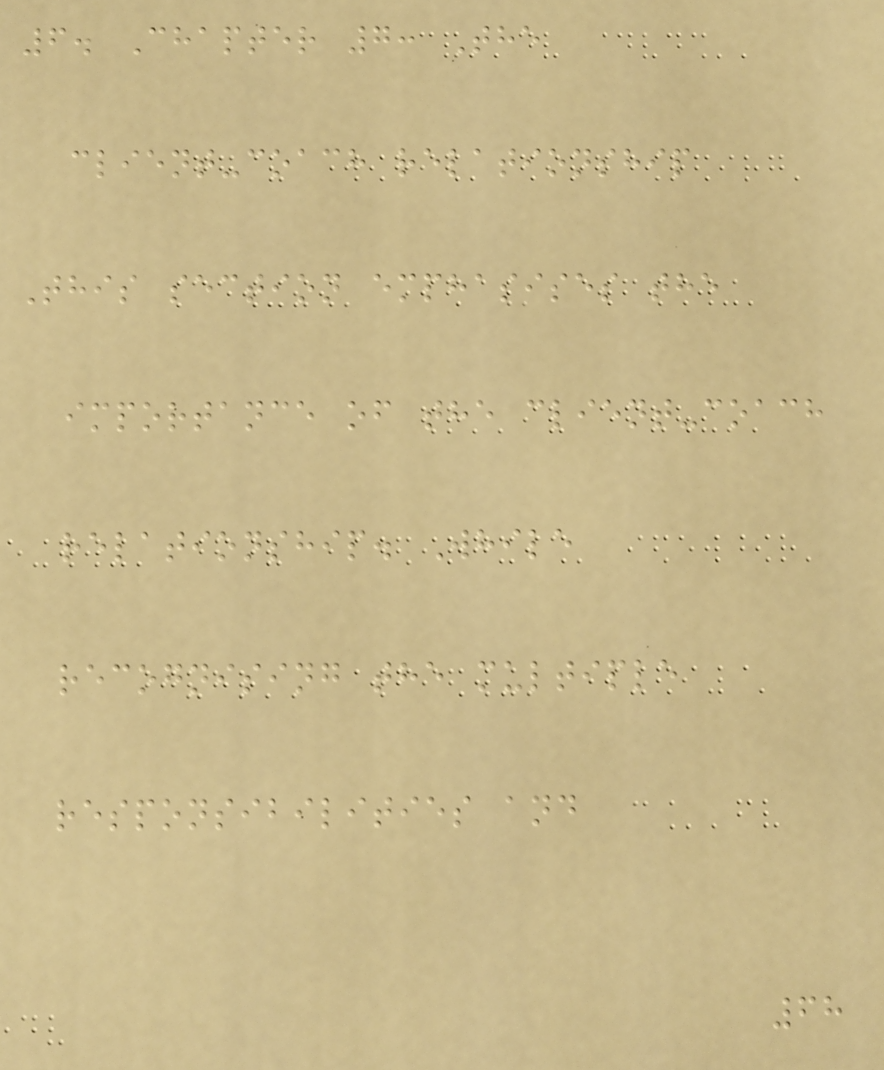6. Chapter 7: The
client-coach relationship
This section emphasises the
importance of the client-coach
relationship. While
recognising the multiple
responsibilities and
68
